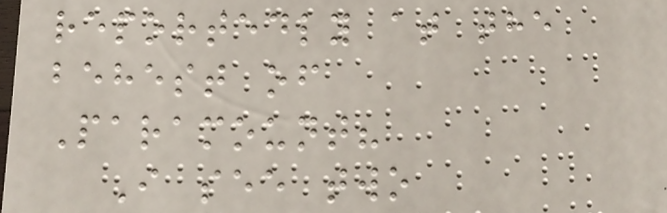reportedly at the
behest of
Paramount?
I see two
